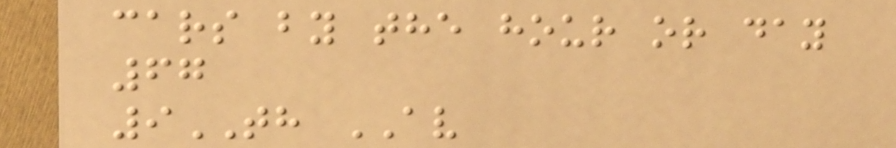cars by the hour or day
67
9TH AV
